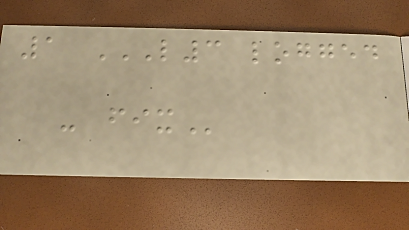1 L3 LOGGED
- FIX
